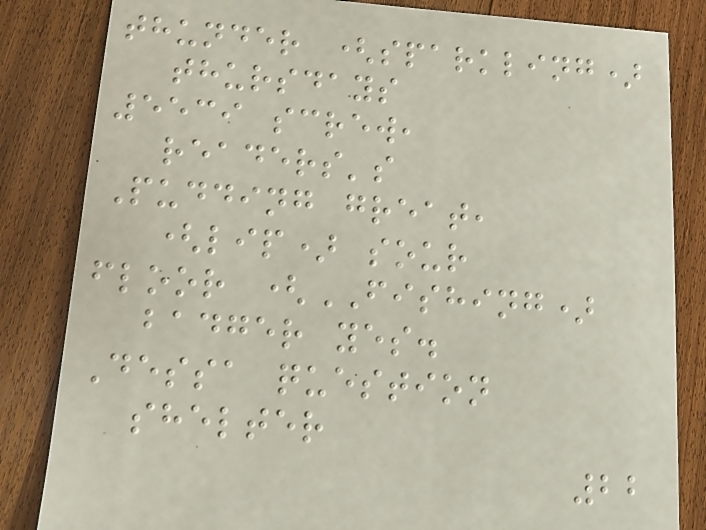thunder (sparkling)
thursdays
5539 screw,
readers's
Pudding great,
(lip) sour
floor (FISHING)
badger yes.
Dessa question
shelter
22
